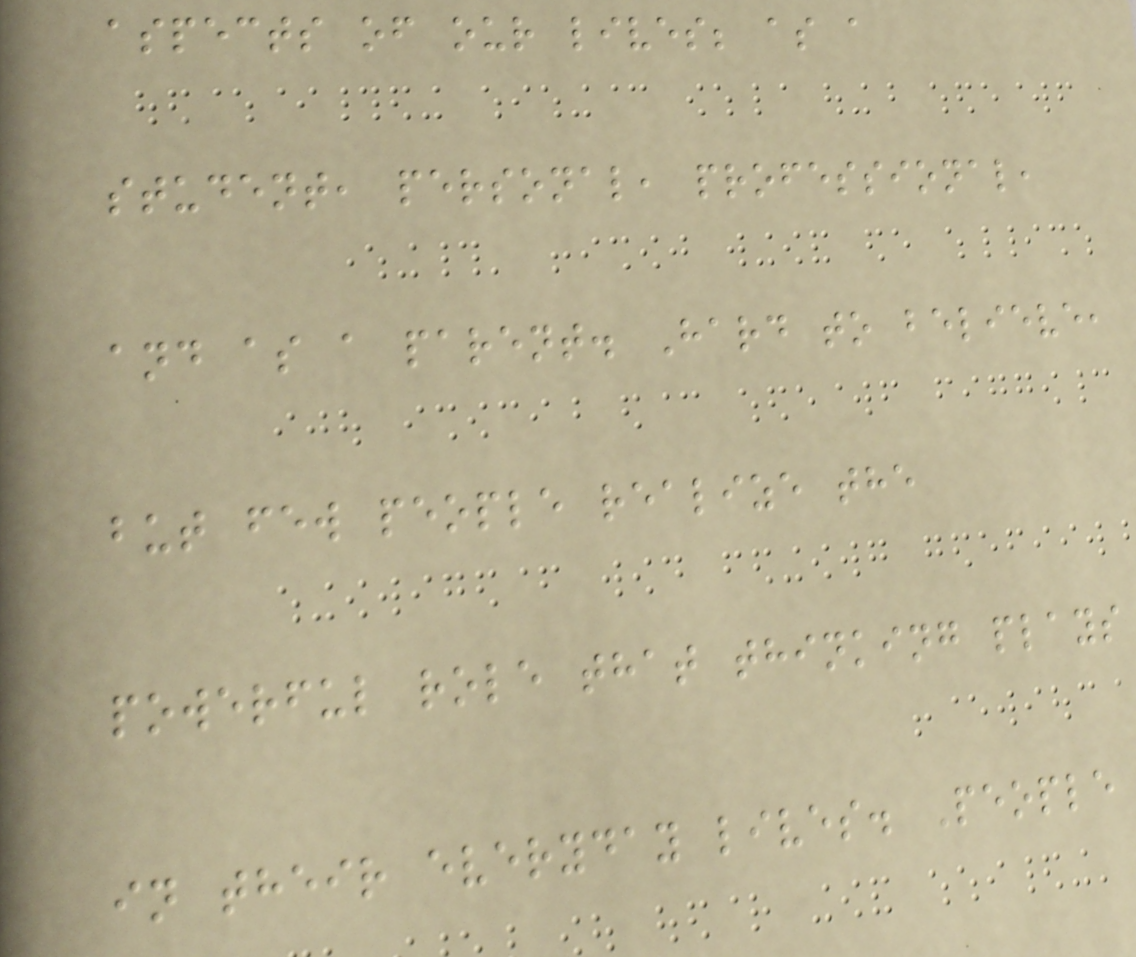aspects of our lives; as a
student, personal, professional,
and as a parent. Hard to believe,
but few people realize the
powerful role that thinking plays
in their everyday lives. People
